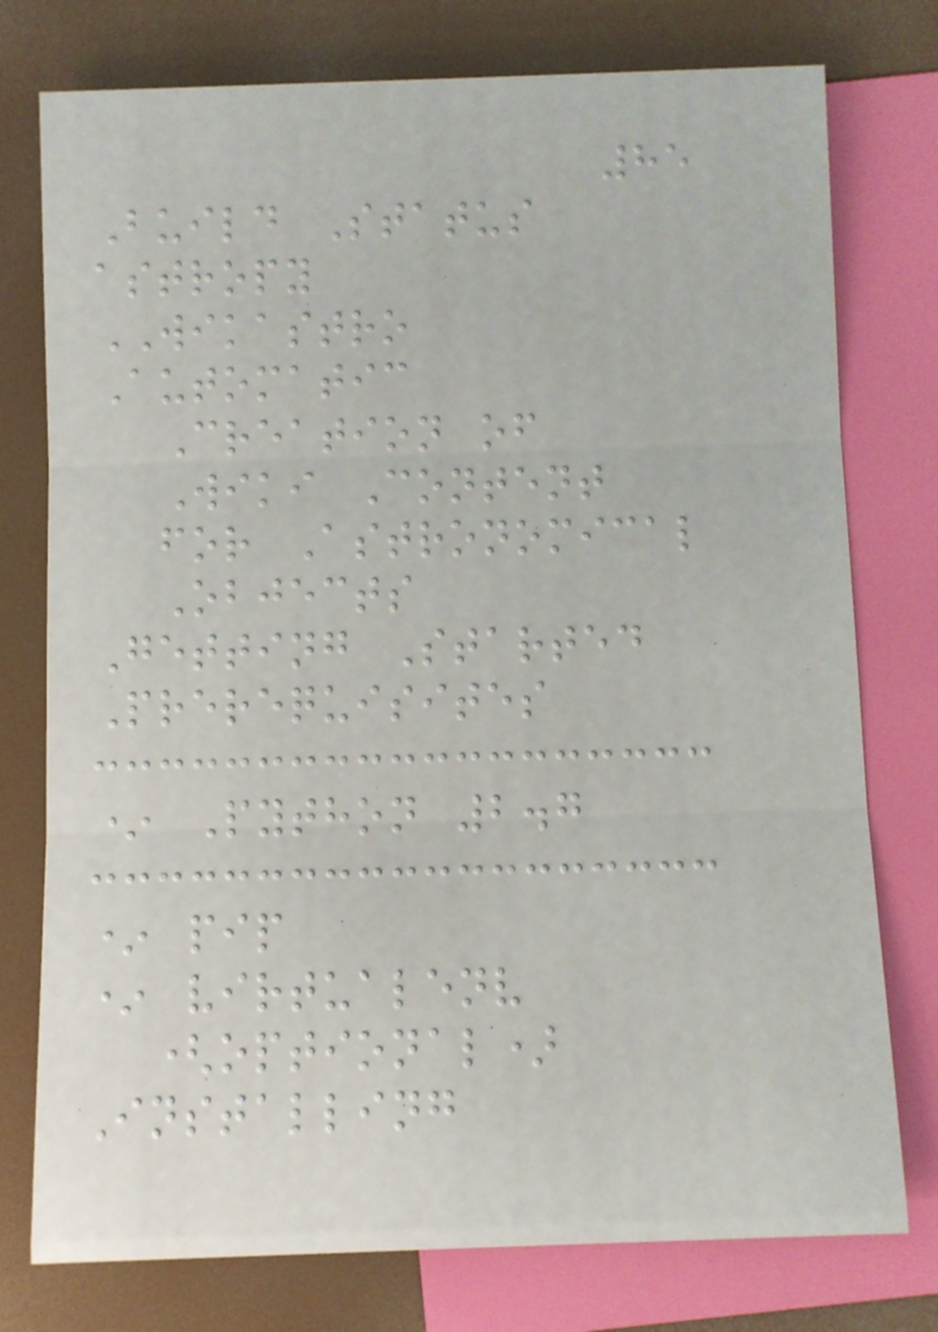85
Build Status
astropy
WIKASTRO
Automatic
Creation of
Wiki Content
for Astronomical
Objects
Getting Started
Prerequisites
* Python 2.7
* pip
* virtualenv
(optional)
Installing
